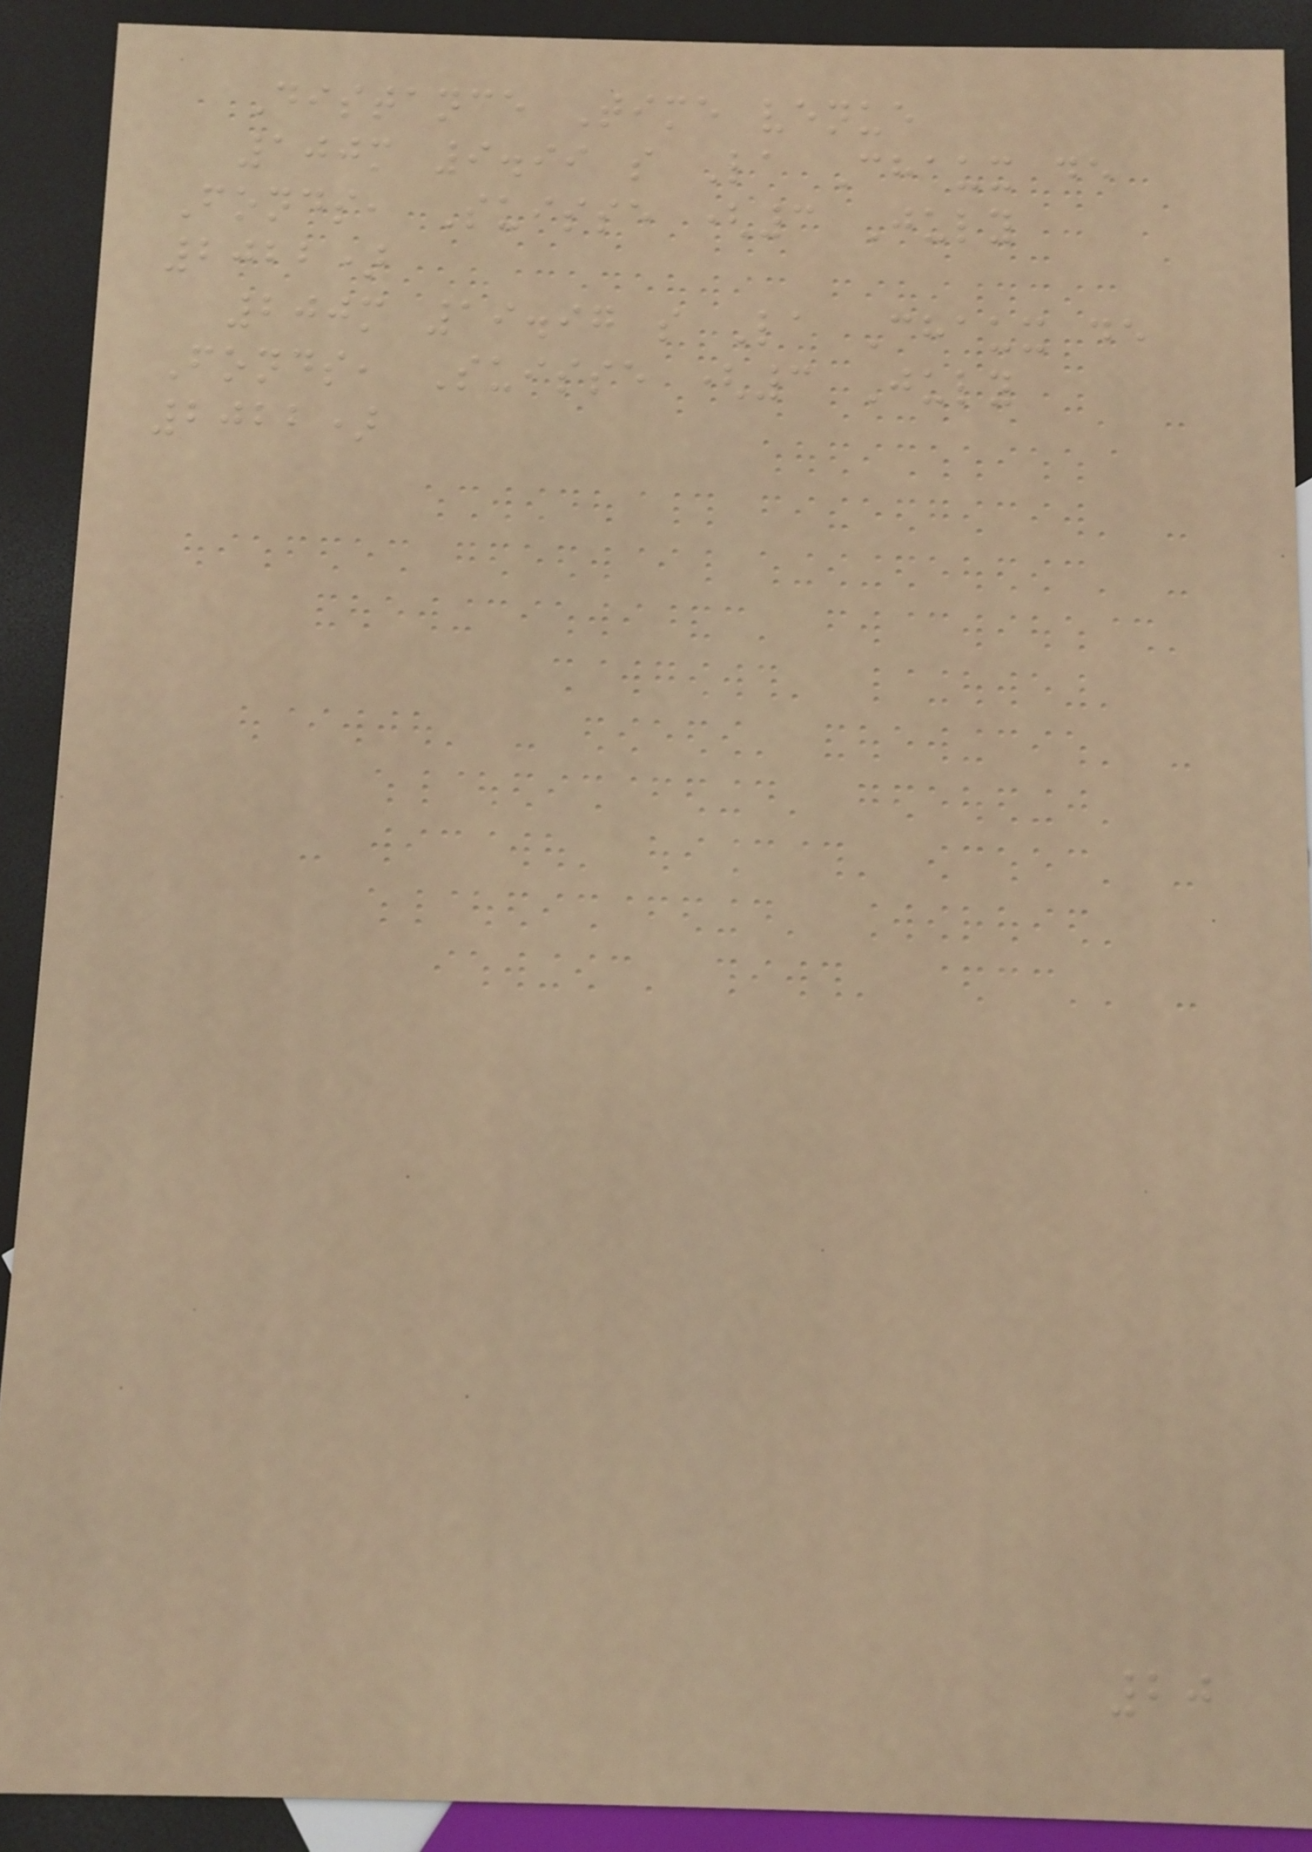Distance Time venue
100m 9.99 s La Chaux de
Fonds, Suisse (3 July
2022)
200m 19.97 s La Chaux de
Fonds, Suisse (3 July
2022)
20
